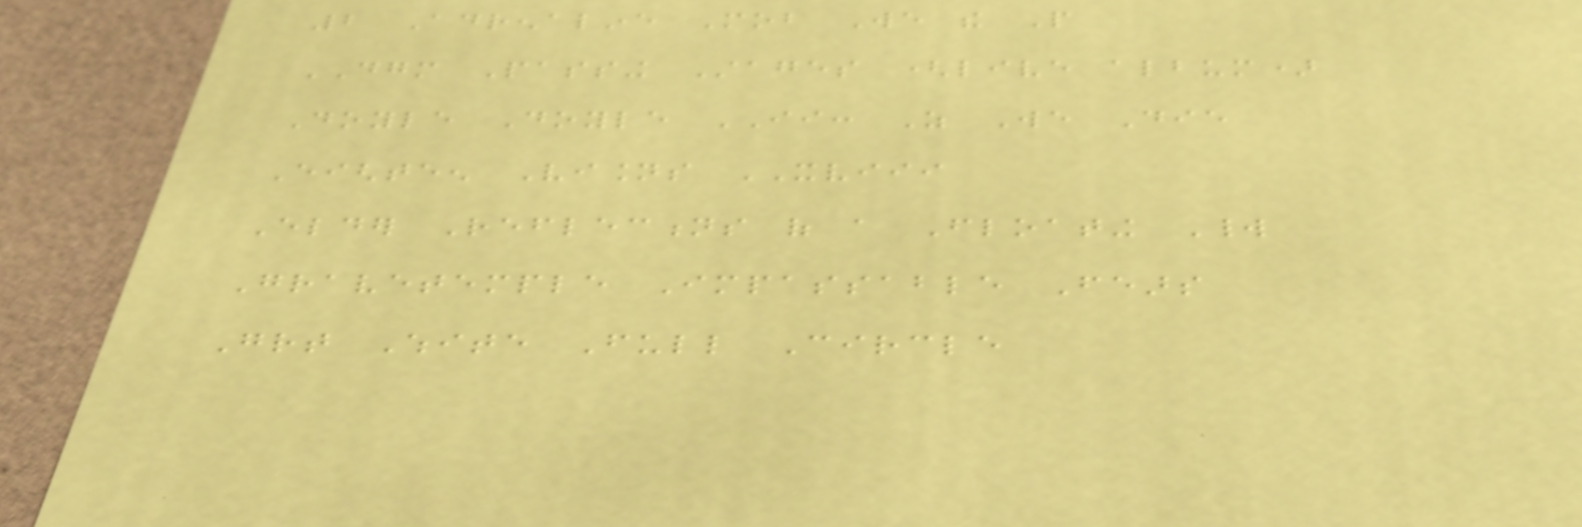2 Adrenaline Mob We the People
DGM Passing Stages (live album)
Doyle Doyle II: As We Die
Eighteen Visions XVIII
Elder Reflections of a Floating World
Gravetemple Impassable Fears
Great White Full Circle
